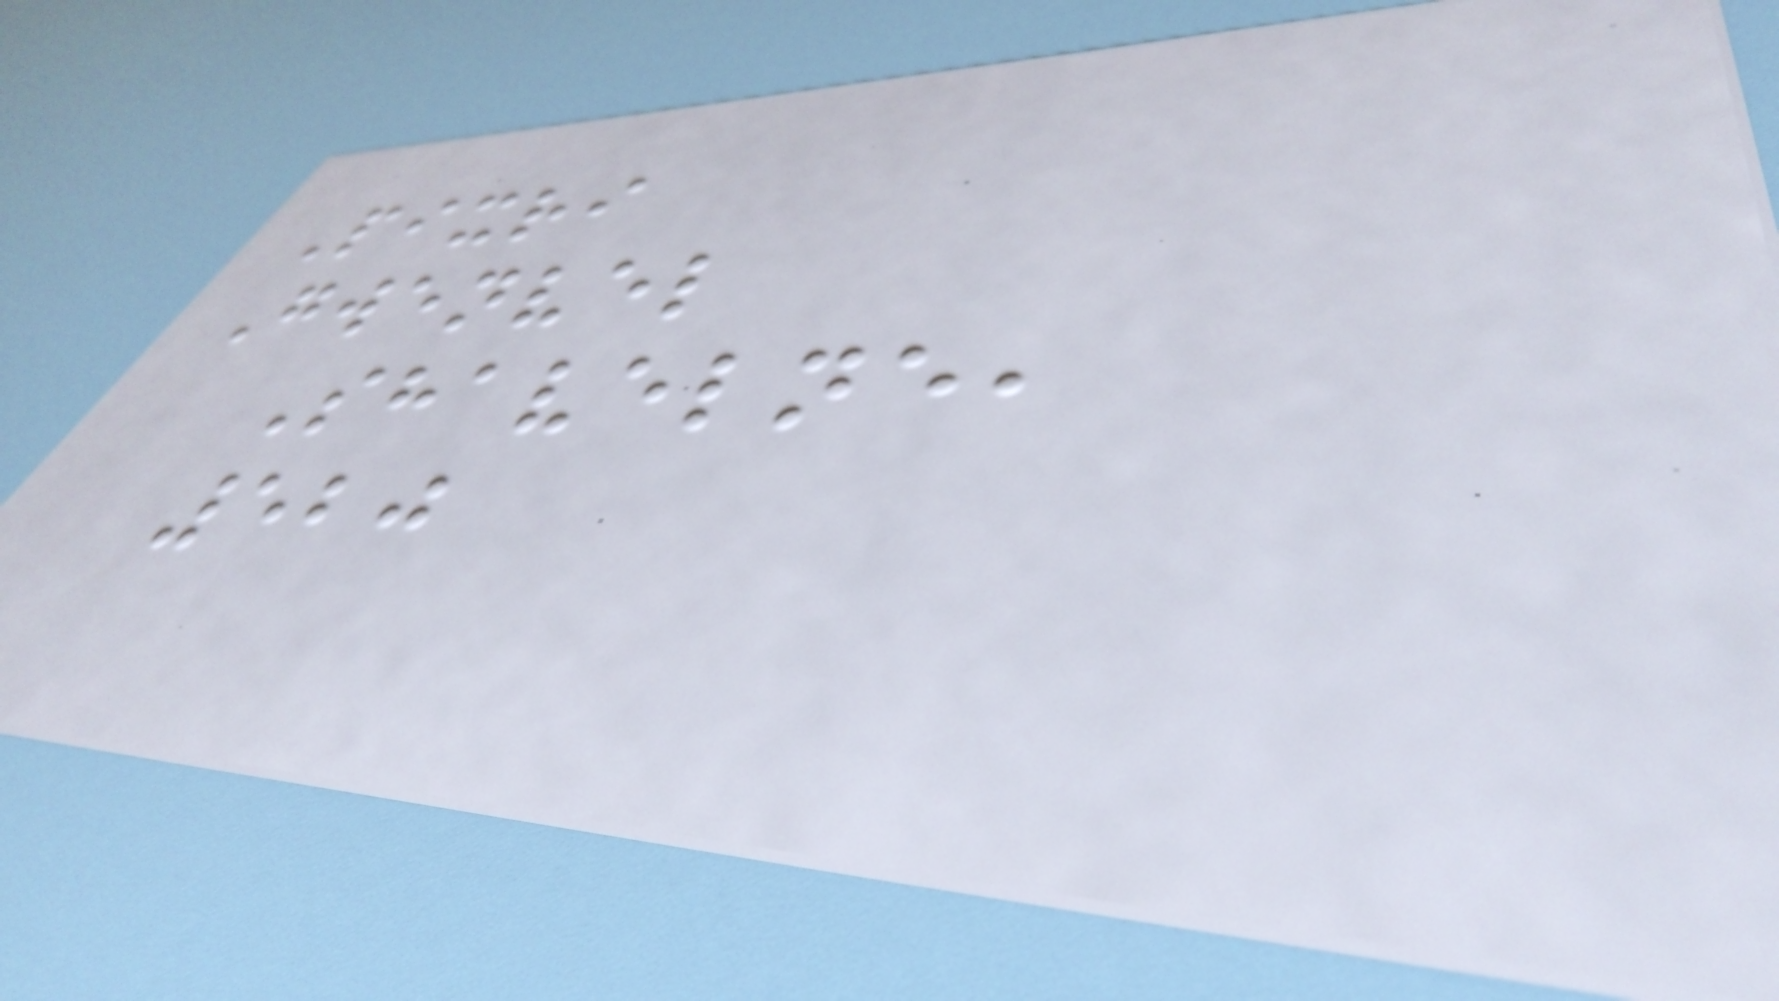Pixri
Gwenvel
Shavelne,
520
